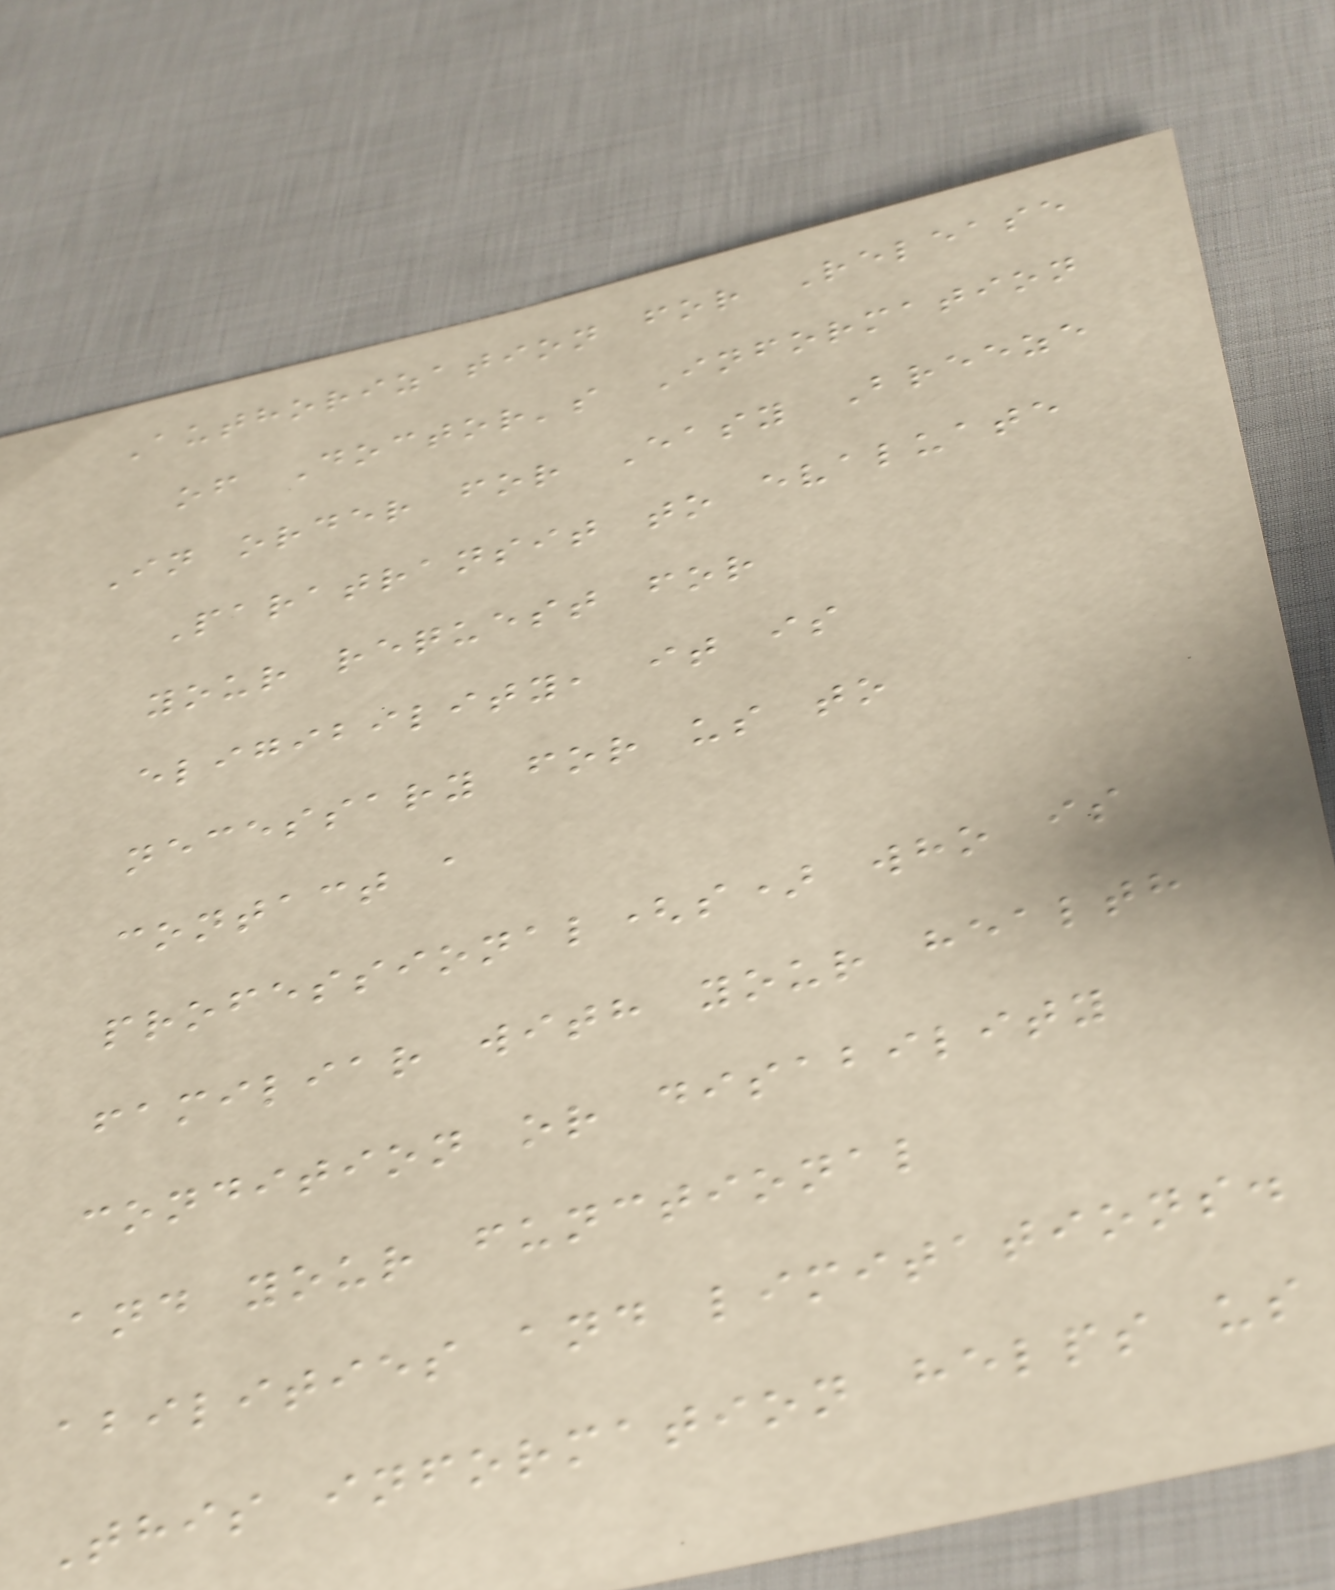Authorization for Release
of Doctor's Information
In order for Easy Breeze
Paratransit to evaluate
your request for
eligibility, it is
necessary for us to
contact a
professional(s) who is
familiar with your health
condition or disability
and your functional
abilities and limitations.
This information helps us
